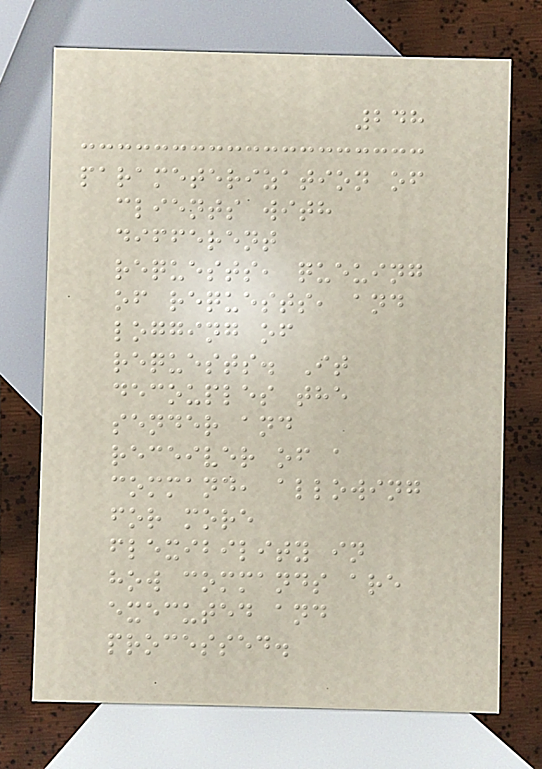248
parameterization of
clients with
different
requests, queuing
of requests, and
logging of
requests. It
decouples the
sender and
receiver of a
command, allowing
for more
flexibility in
how commands are
executed and
processed.
